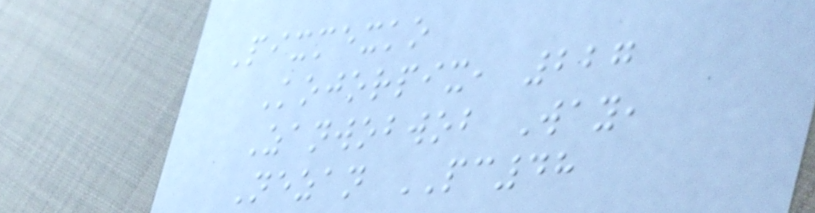Pixmexko
Kojorpix, 227
Zanwobwob Way,
Nezan PC48
